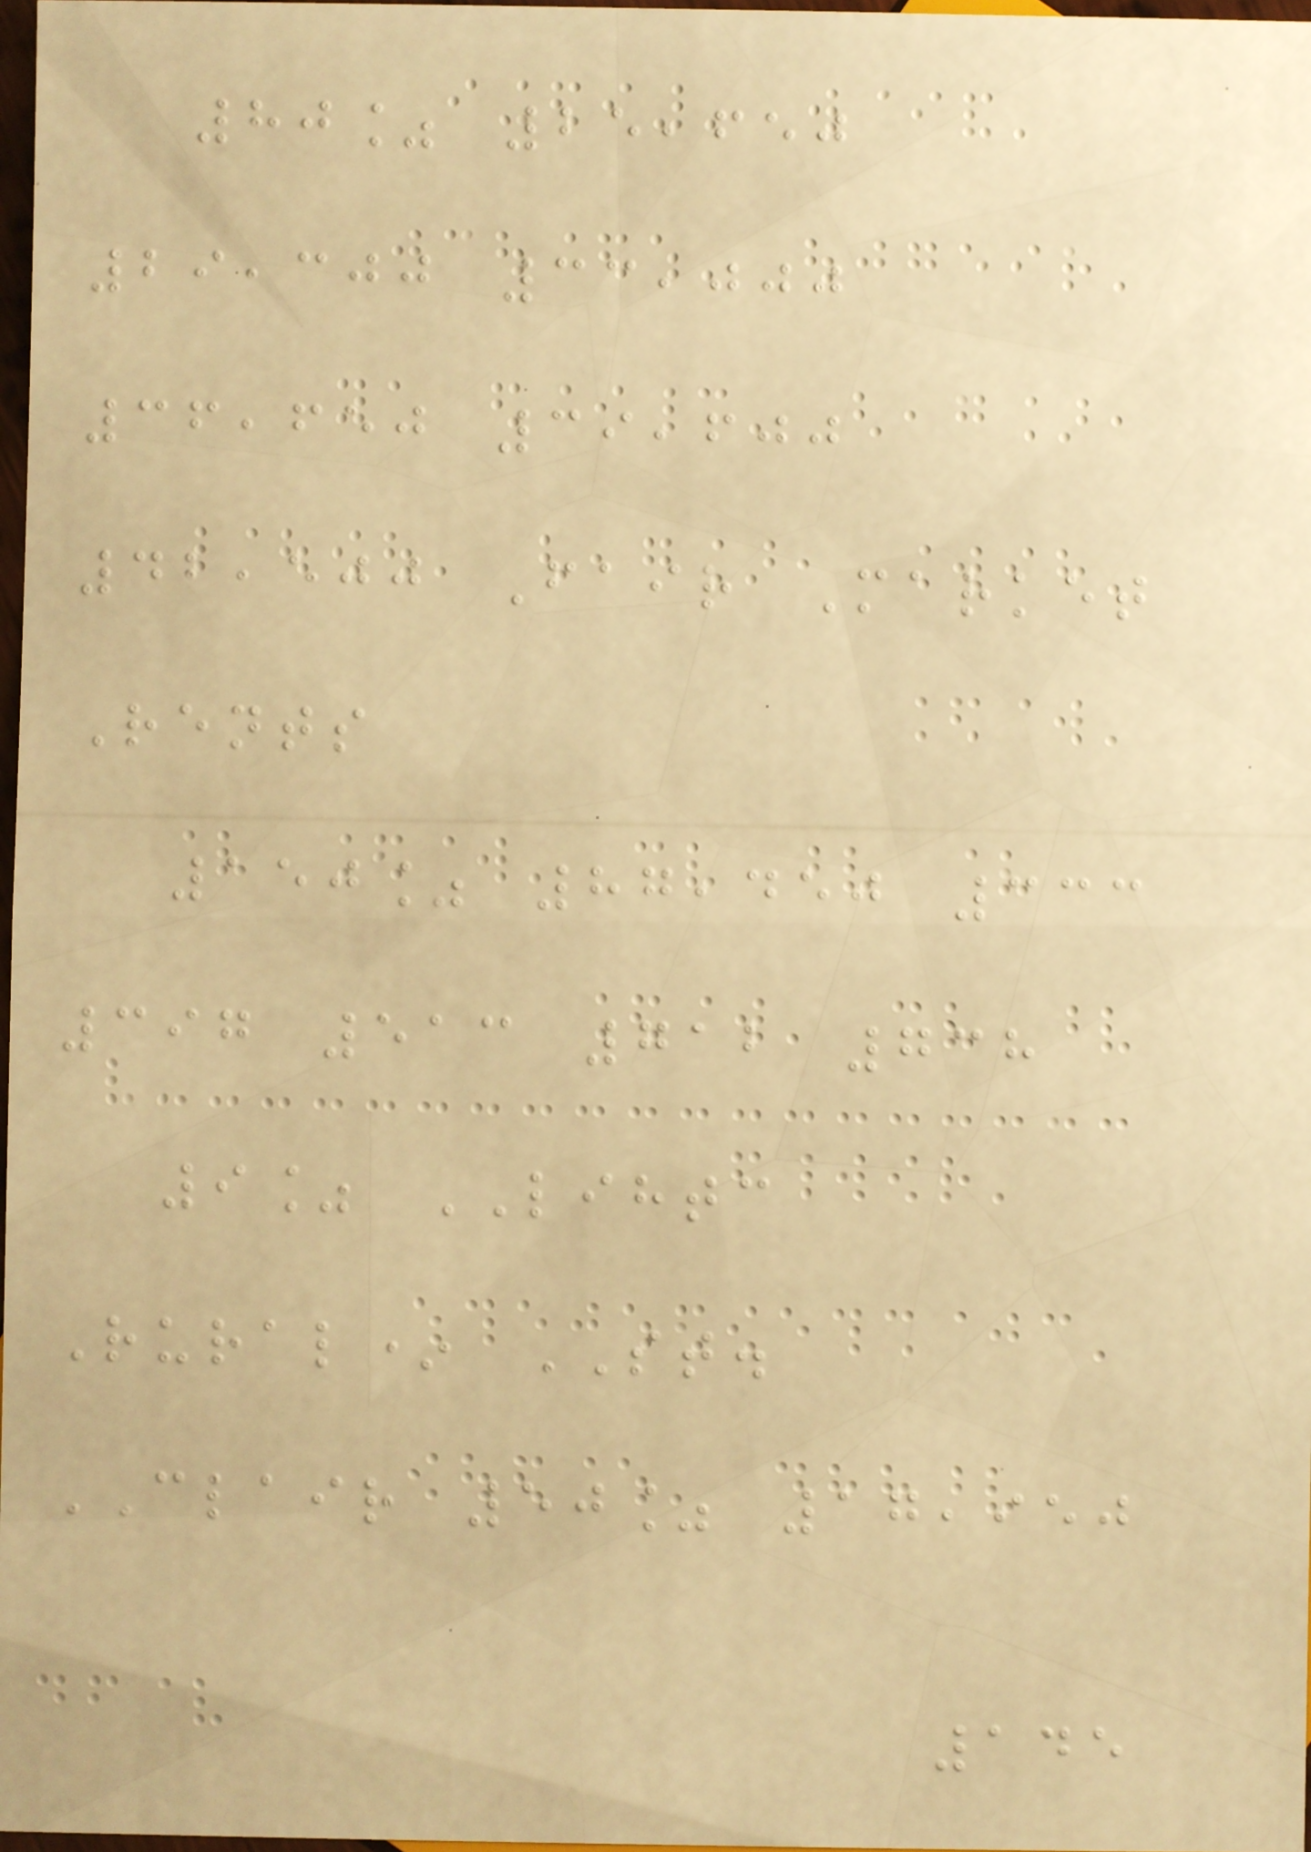80% 25,650
29,300 33,000
36,650 39,600
42,500 Fair Market
Rents
150% 87,450 333
397 513 712 738
9% LIHTC
Rural* ST.
CLAIR 50% 17,950
145
